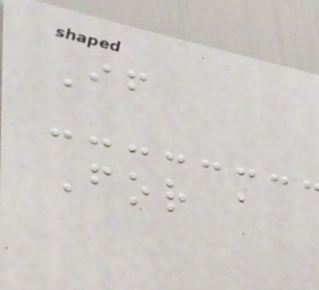If
For a
